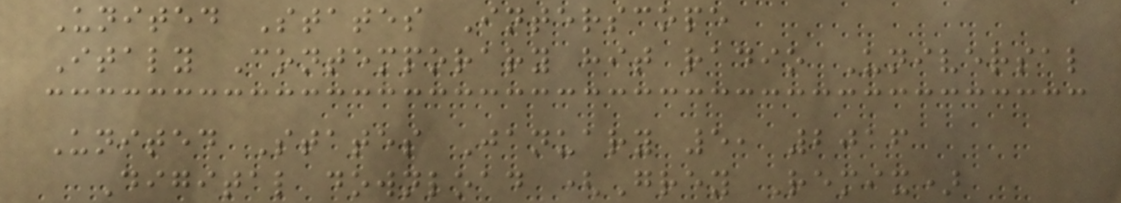United States Interscope
Italy Contemporary hit radio Universal
United States January 5, 2016
Digital download (Grey Remix)
